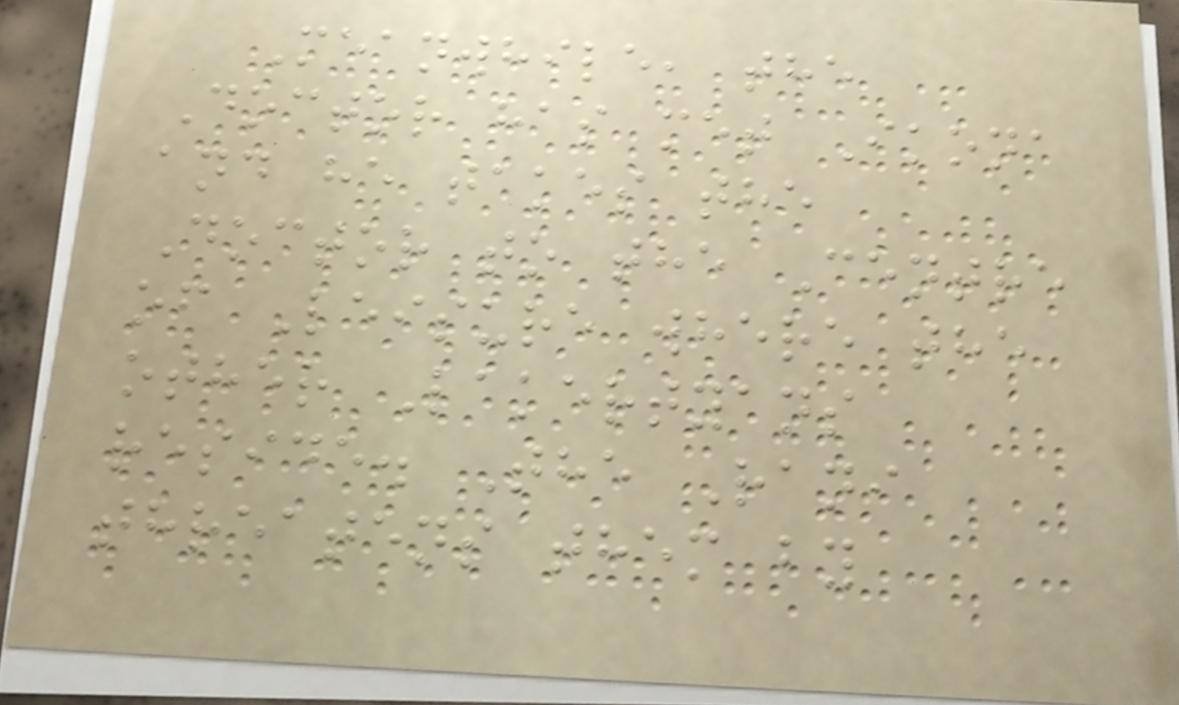Meanwhile, the
Doctor has met Ikona
and he takes the
Doctor to the Centre
of Leisure where the
other Lakertyans
reside. The Rani
threatens them by
